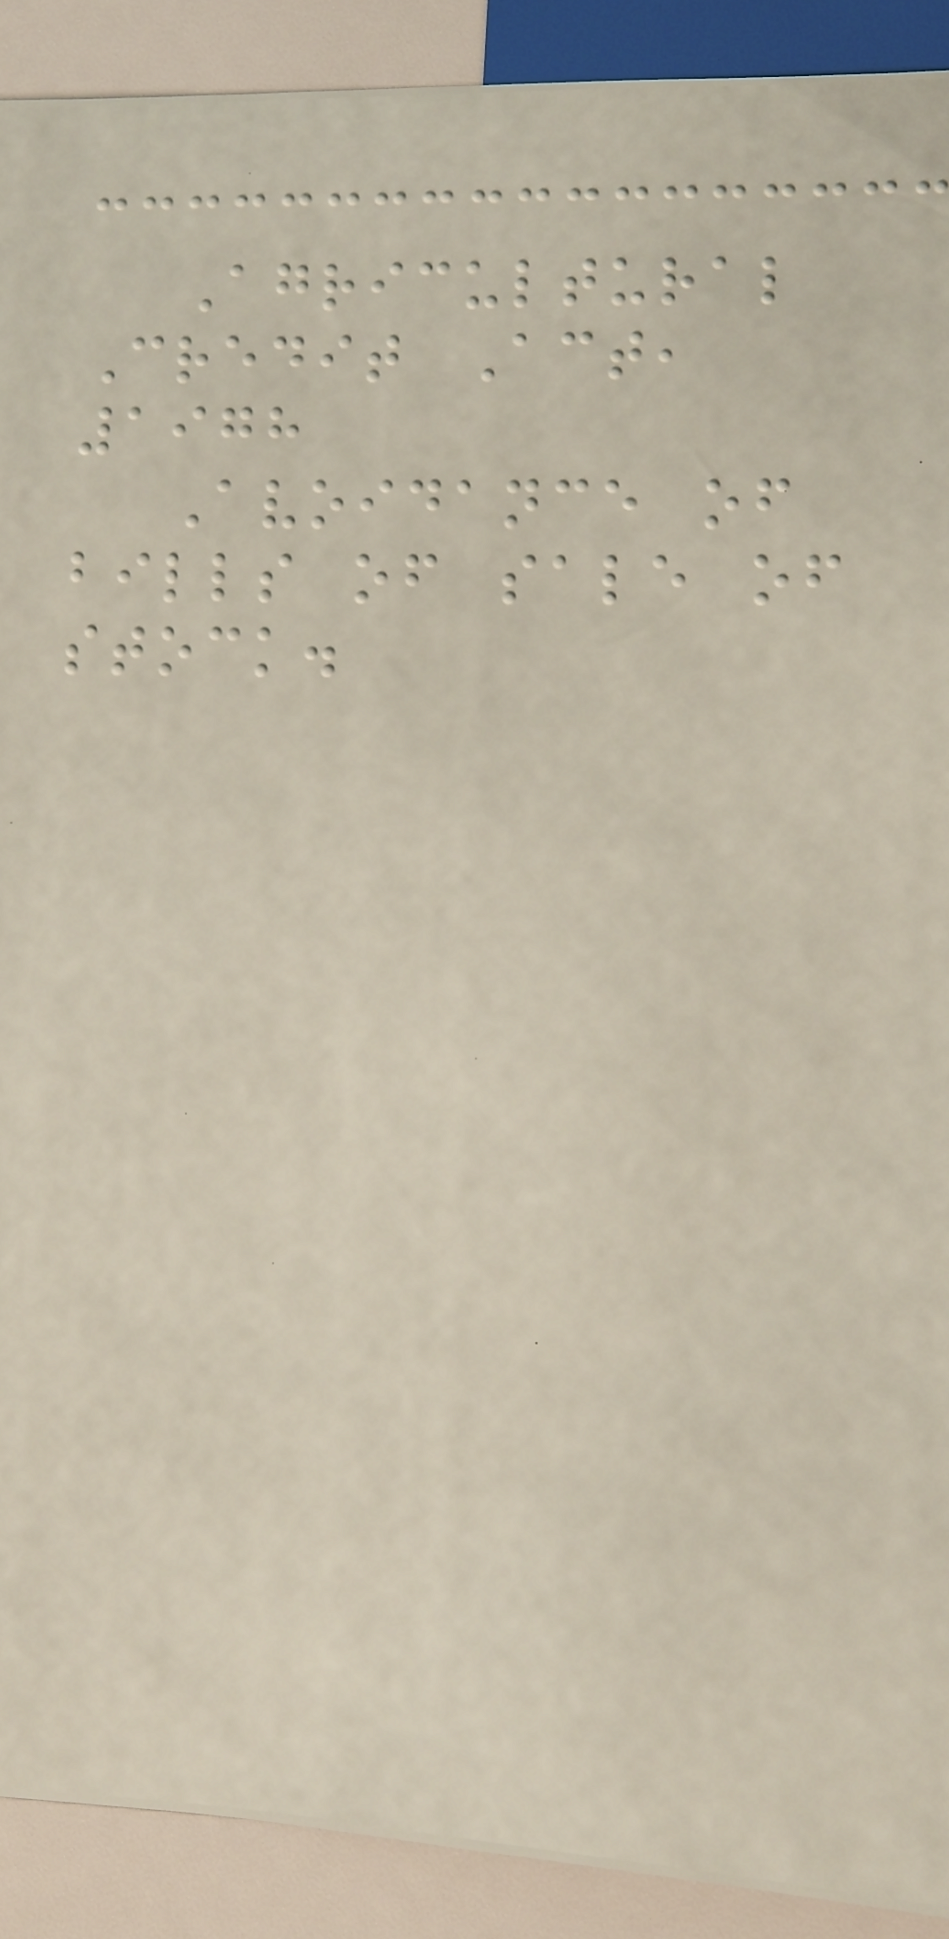Agricultural
Credit Act,
1978
Avoidance of
bills of sale of
stock.
